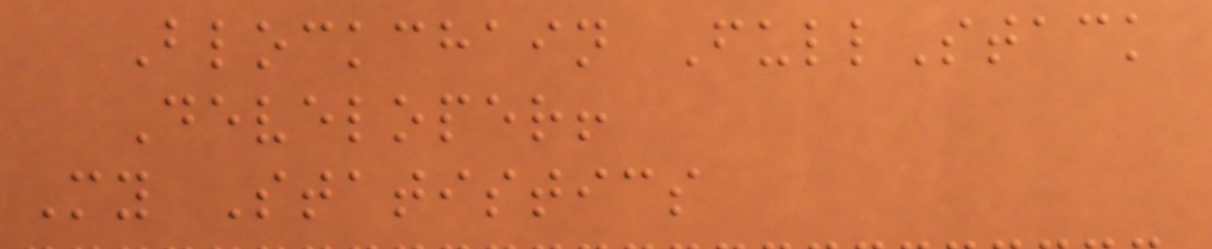Blockchain FullStack
Developer!
My Statistics
